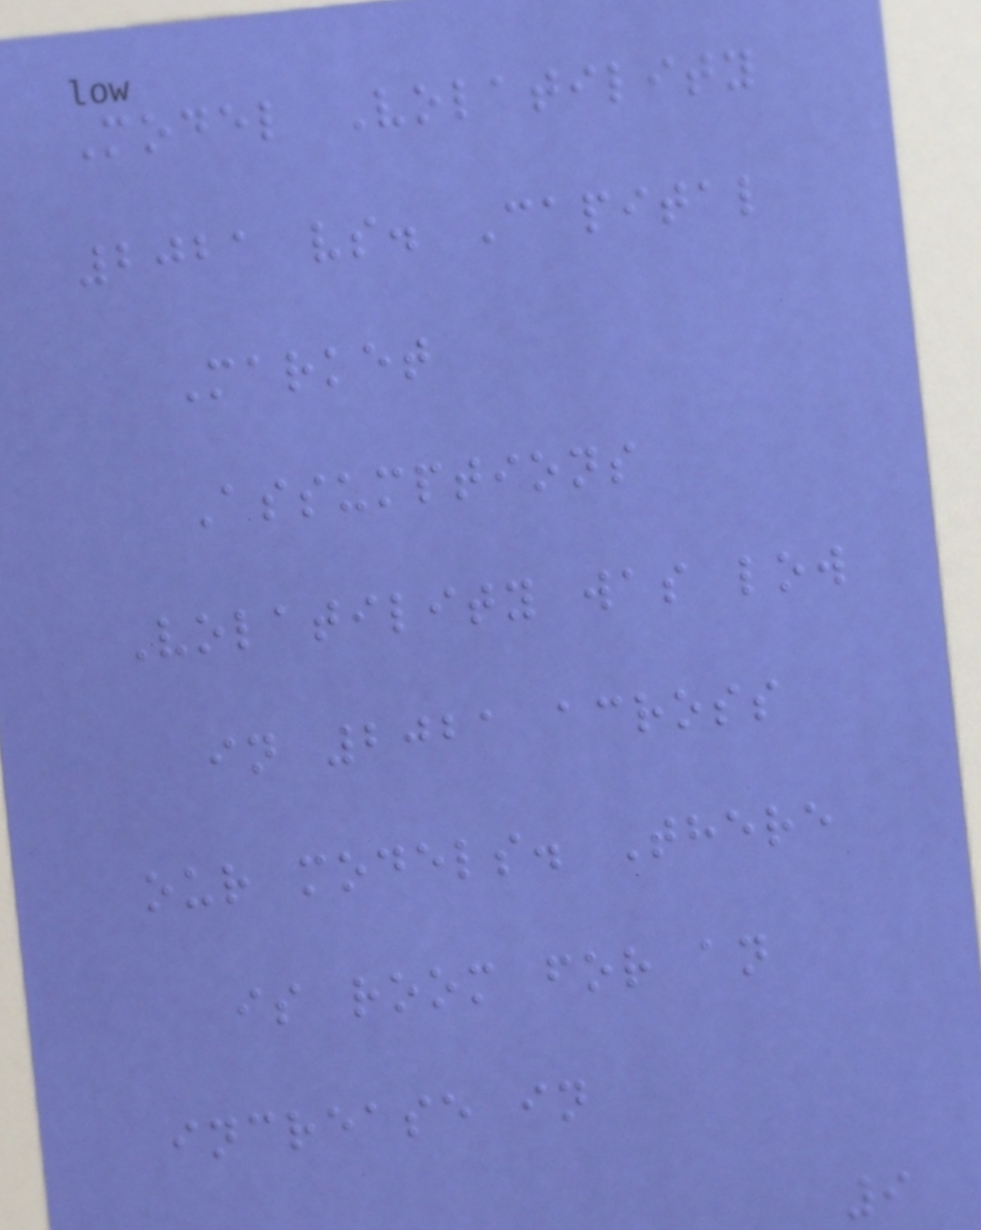Model Volatility
2021 vs. Capital
Market
Assumptions
Volatility was low
in 2021 across
our models. There
is room for an
increase in
9
